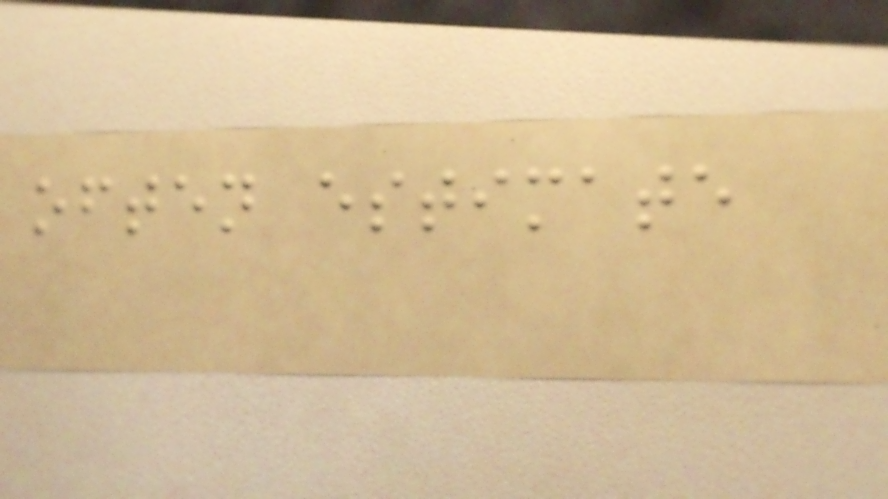often estimate
